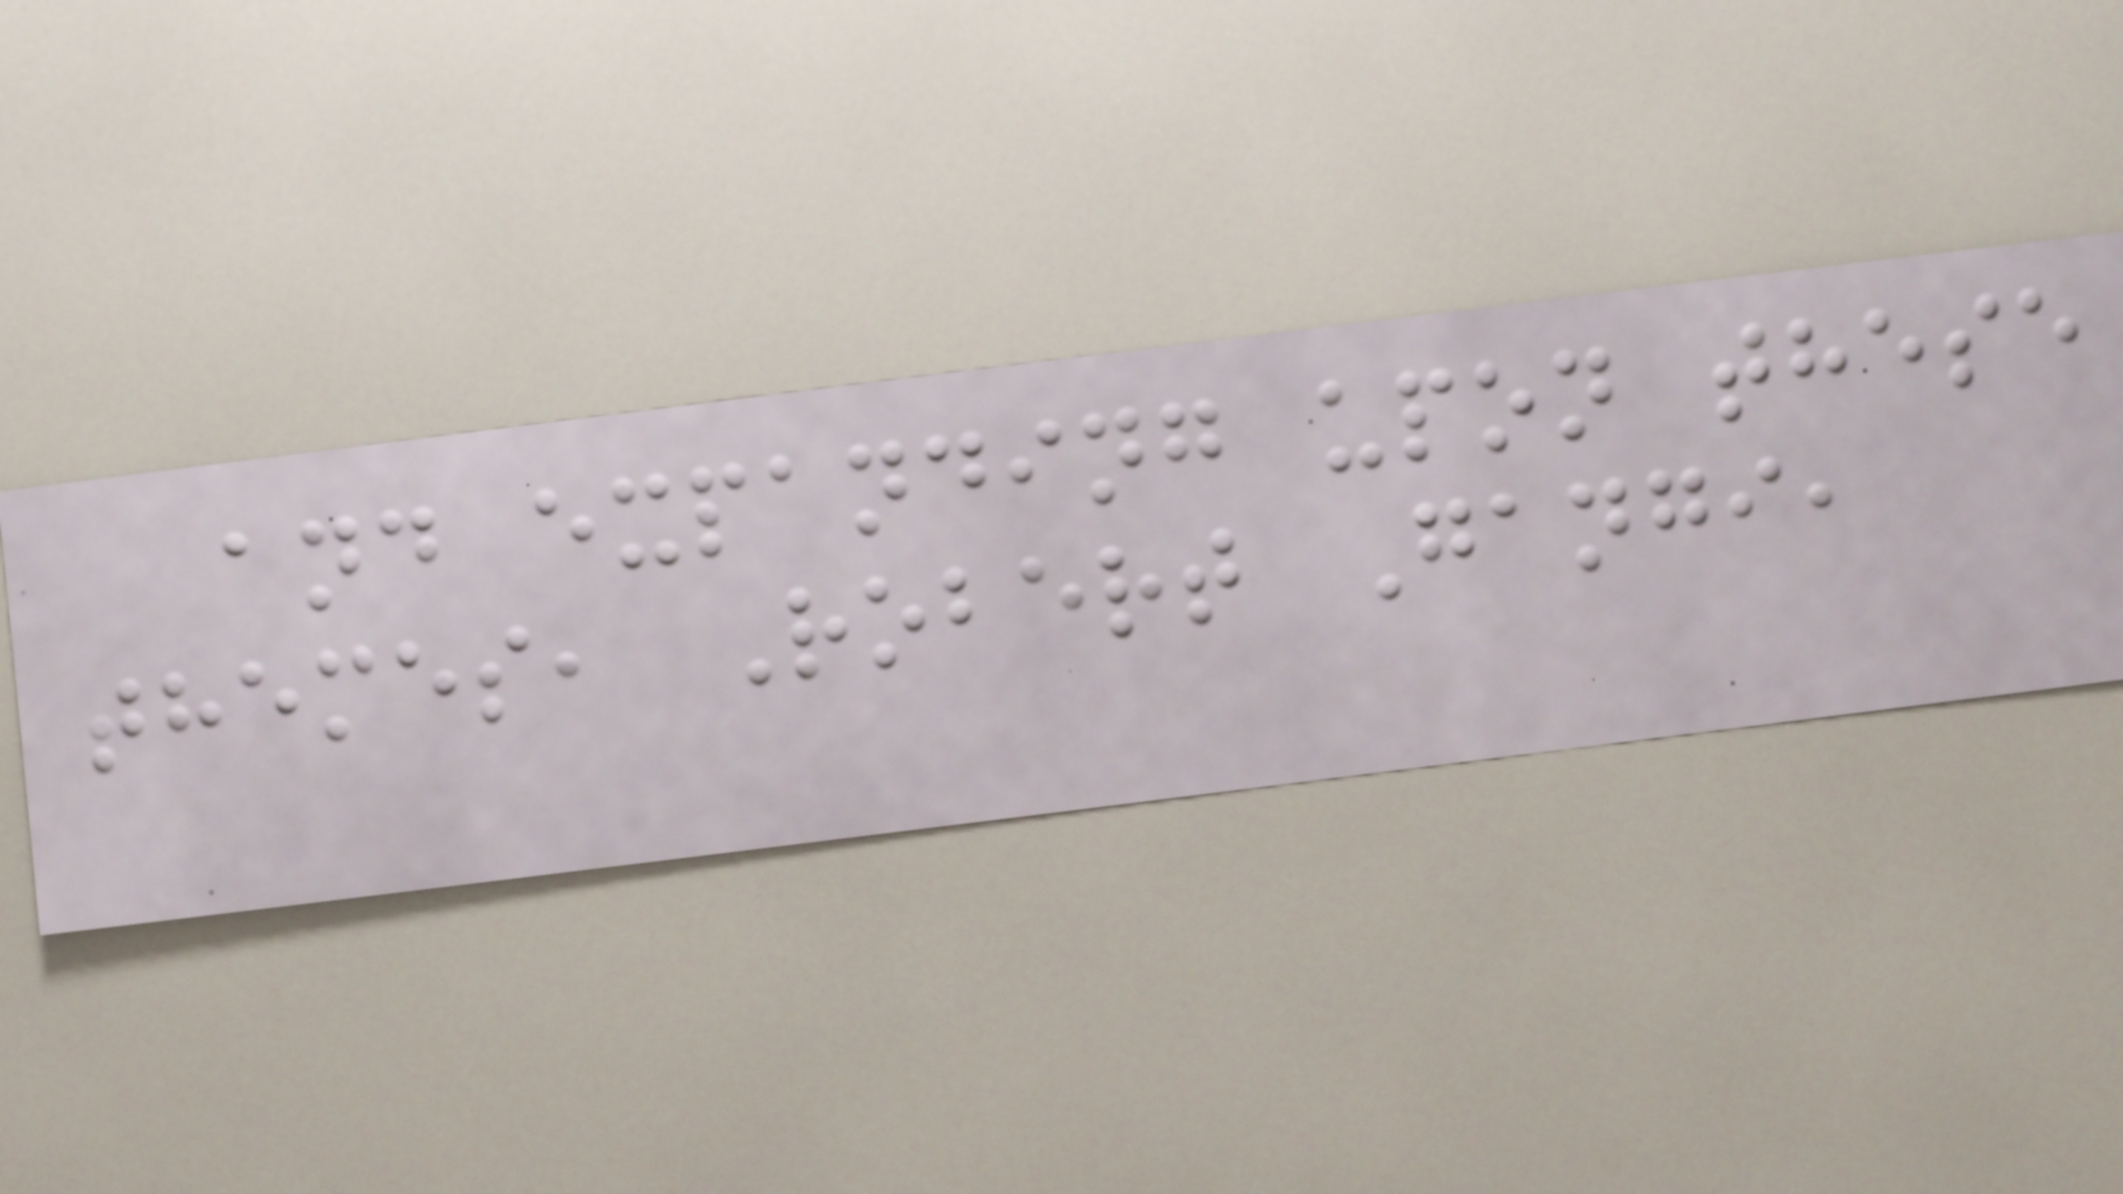and expanding upon these
themes, Robert Gangi,
